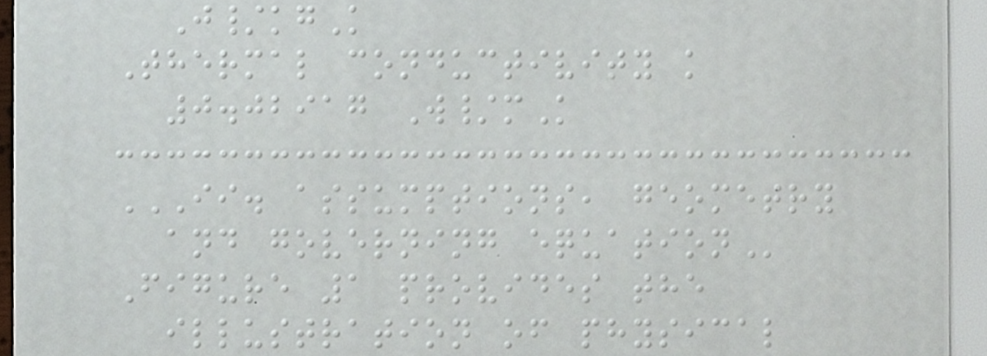J/kgK
Thermal conductivity k
0.02917 W/mK
II. ASSUMPTIONS, GEOMETRY
AND GOVERNING EQUATION
Figure 1 provides the
illustration of physical
